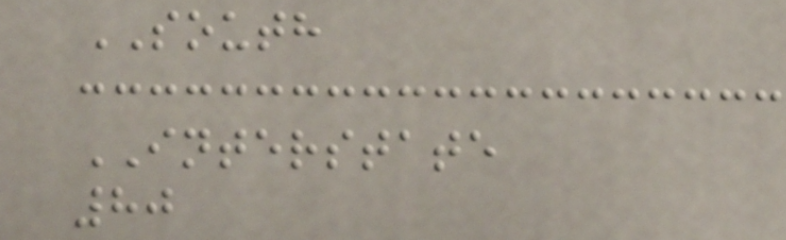SOUTH
INTERSTATE
80
